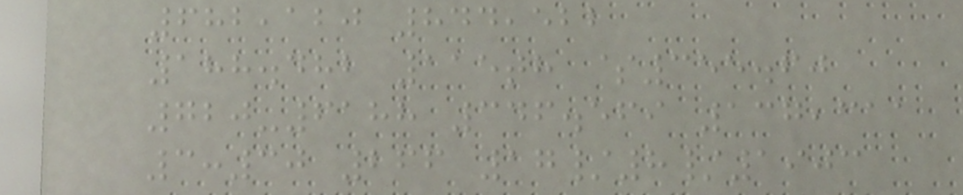682,120 844,522
188.482 115th $355.60
720-6188 346.569 137,311
3:30 266 17/8/1903
